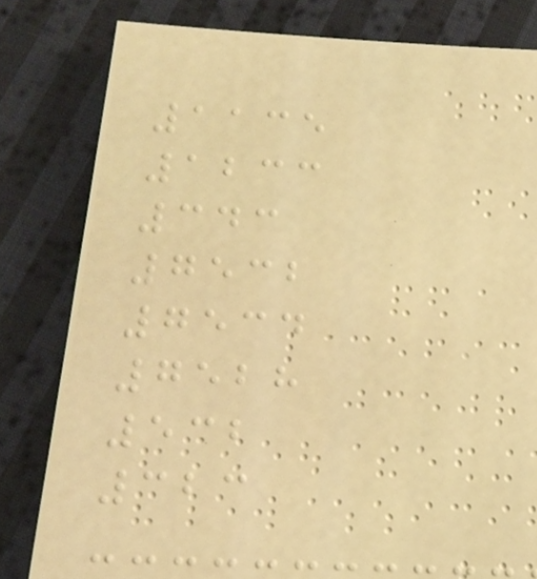1135
1233
343
7532
7534
7528
532
323
